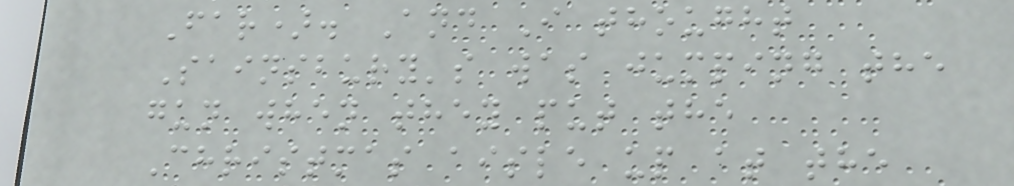Far). And I thought
Sainsbury's was jumping the
gun when they put the
Christmas aisle up at the
